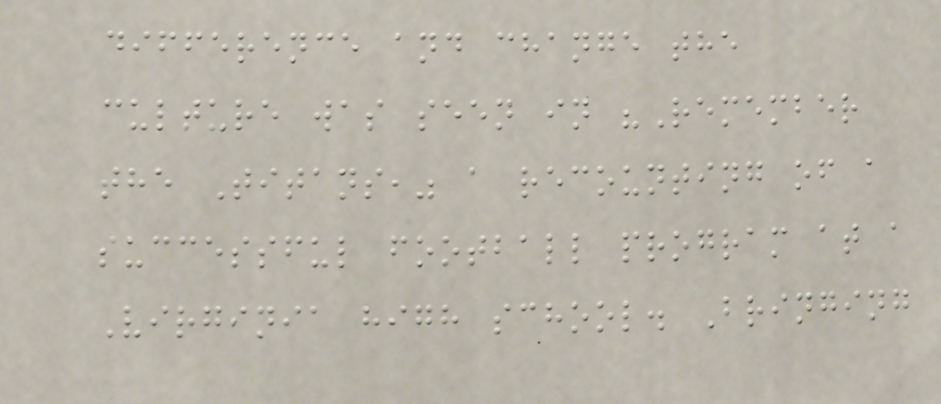difference and change the
culture was seen in "Remember
the Titans," a recounting of a
successful football program at a
Virginia high school. Bringing
